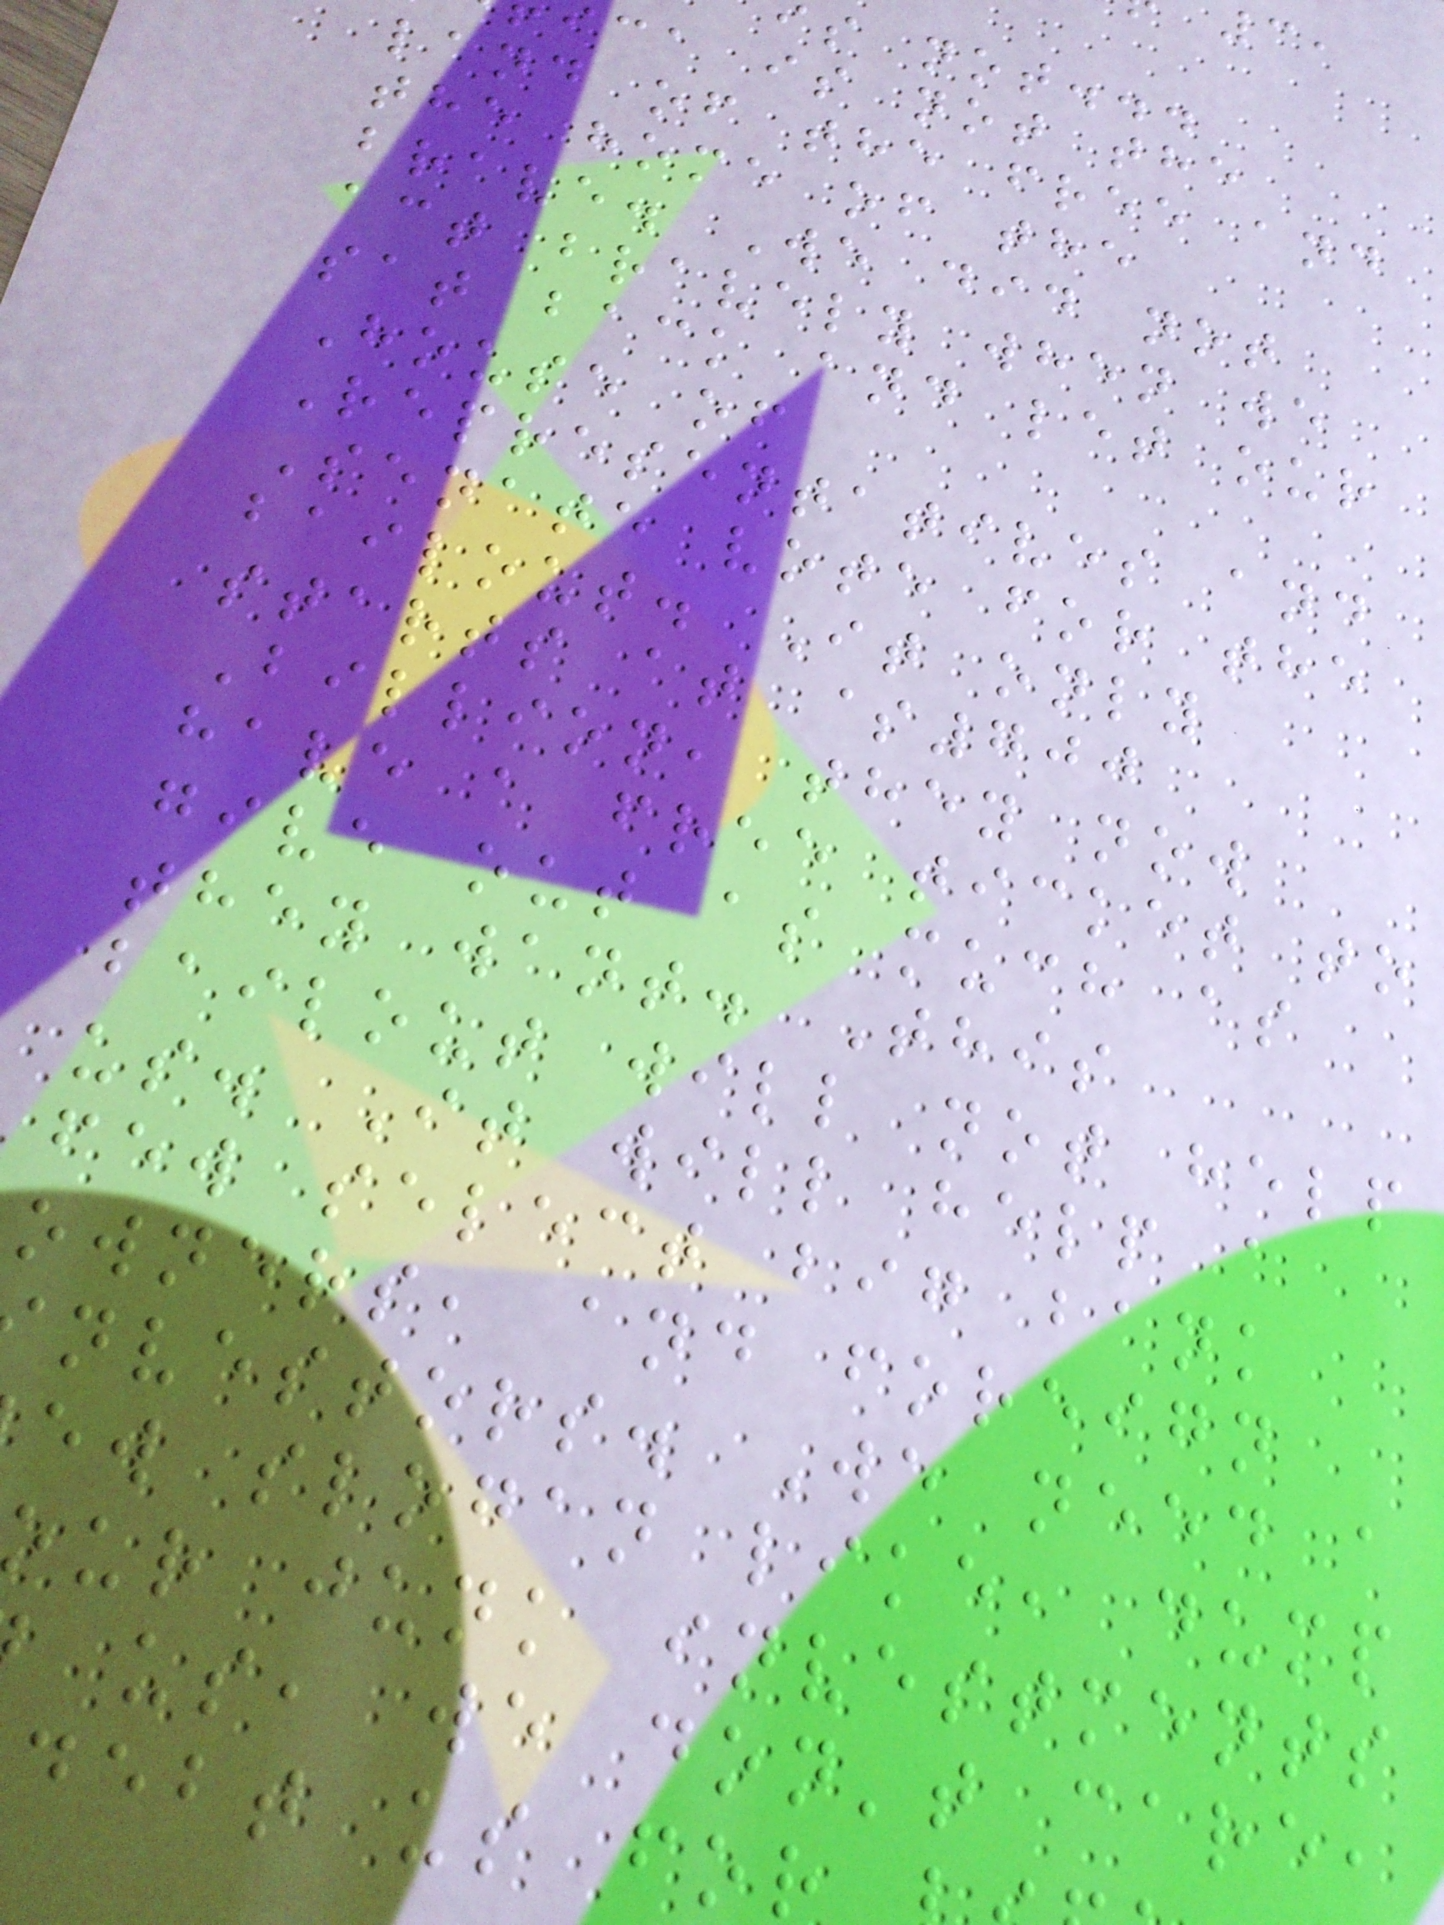s not...
ca is not the
land of the free and
the home of the
brave. We did not
act bravely when we
sat back and let our
House of
Representatives and
Senate vote for the
bailout. It only
starts at $700
Billion, they now
have a free ticket to
give out as much as
they want. This
bailout will not help
us. It will help a
few select big bank
owners, and foreign
nvestors. We need a
ew slogan like, dump
ur junk investments
us, we don't care,
debt us for
